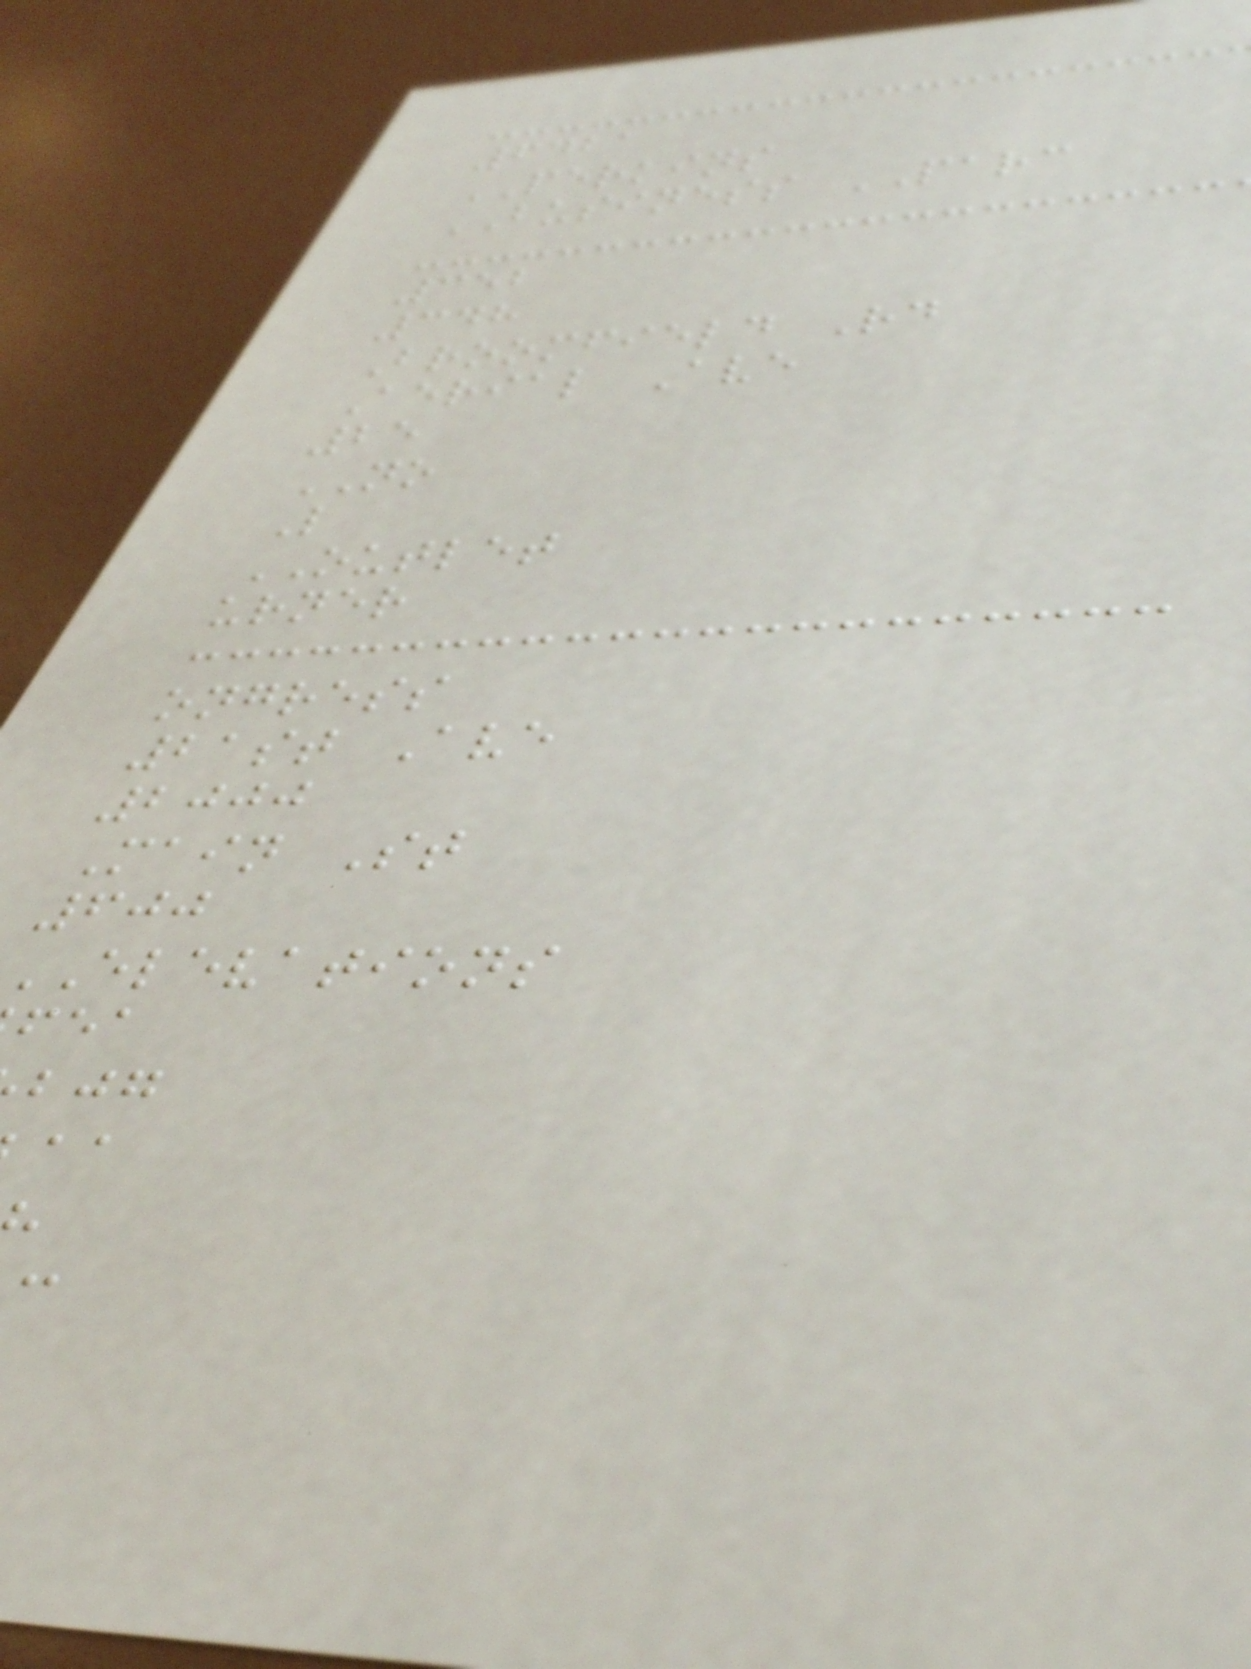6421
PERKINS
BUSINESS PARC
352
348
Broomfield Rd
Aerial Ave
25
NO
L
OUTLET
urner
ongress
21st Ave
2000
Main St
600
elevations
